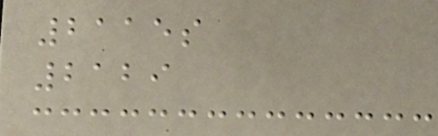2115s
2129
